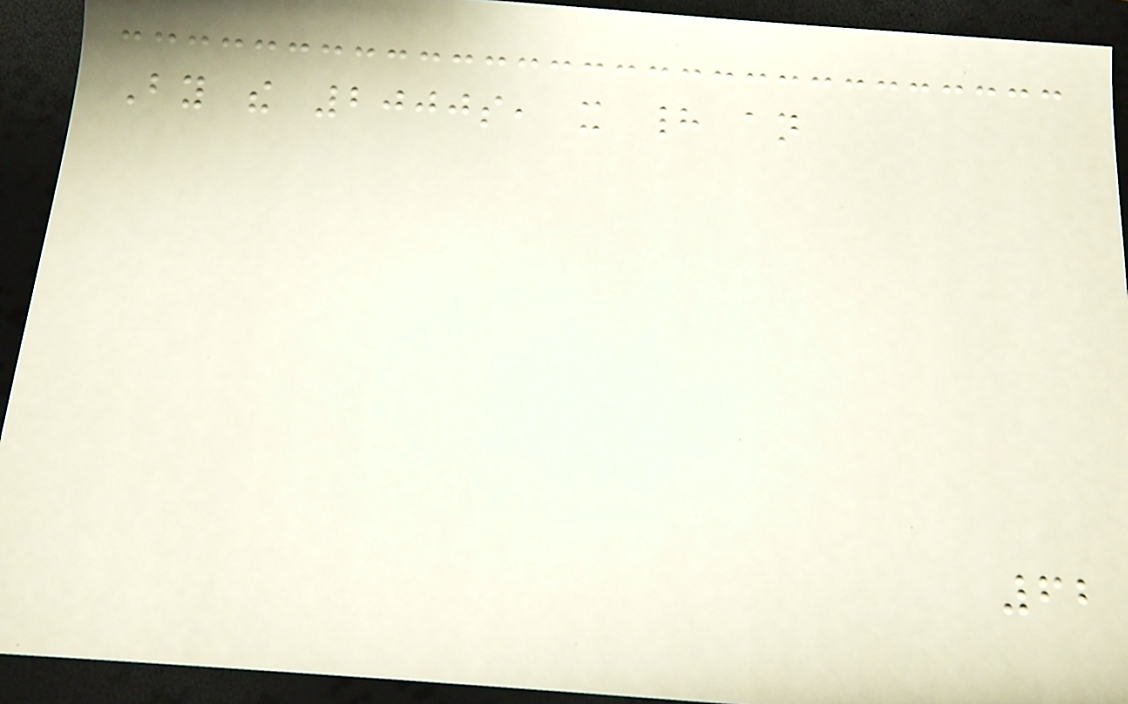By the 2000s, it had an
62
